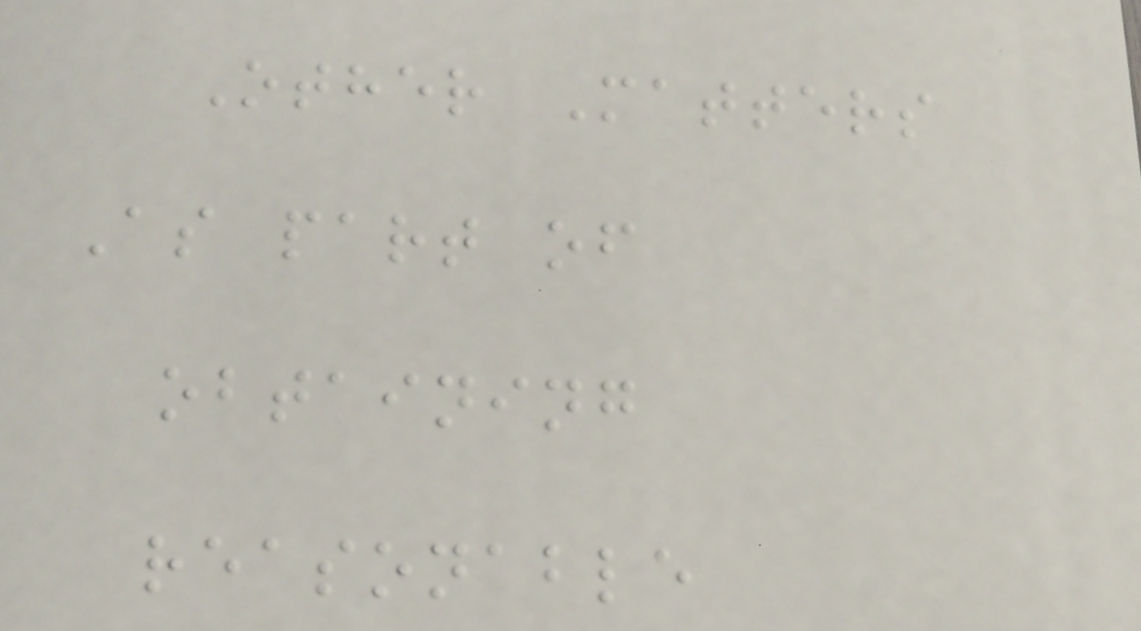Other Matters
As part of
obtaining
reasonable
